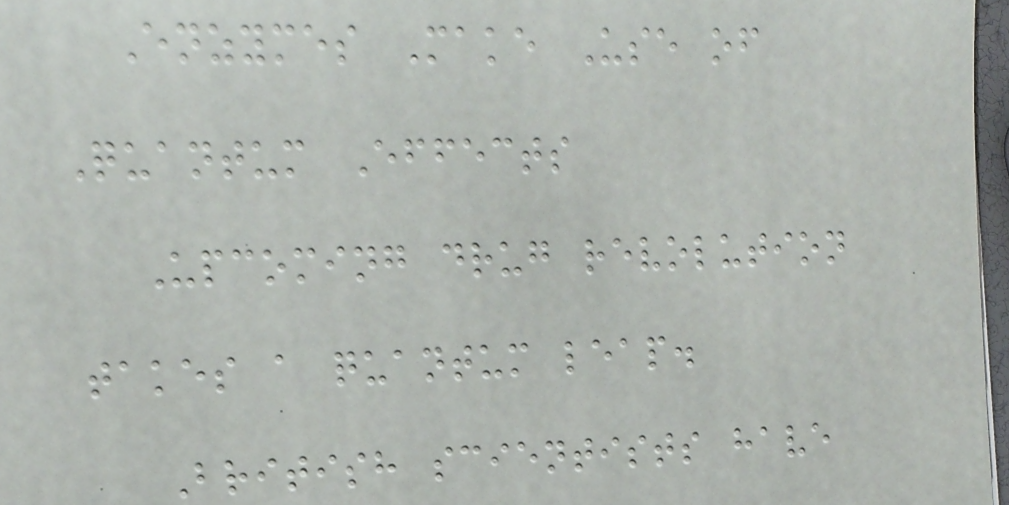Enzymes Make Use of
Quantum Effects
Upcoming drug revolution
takes a quantum leap.
British scientists have
